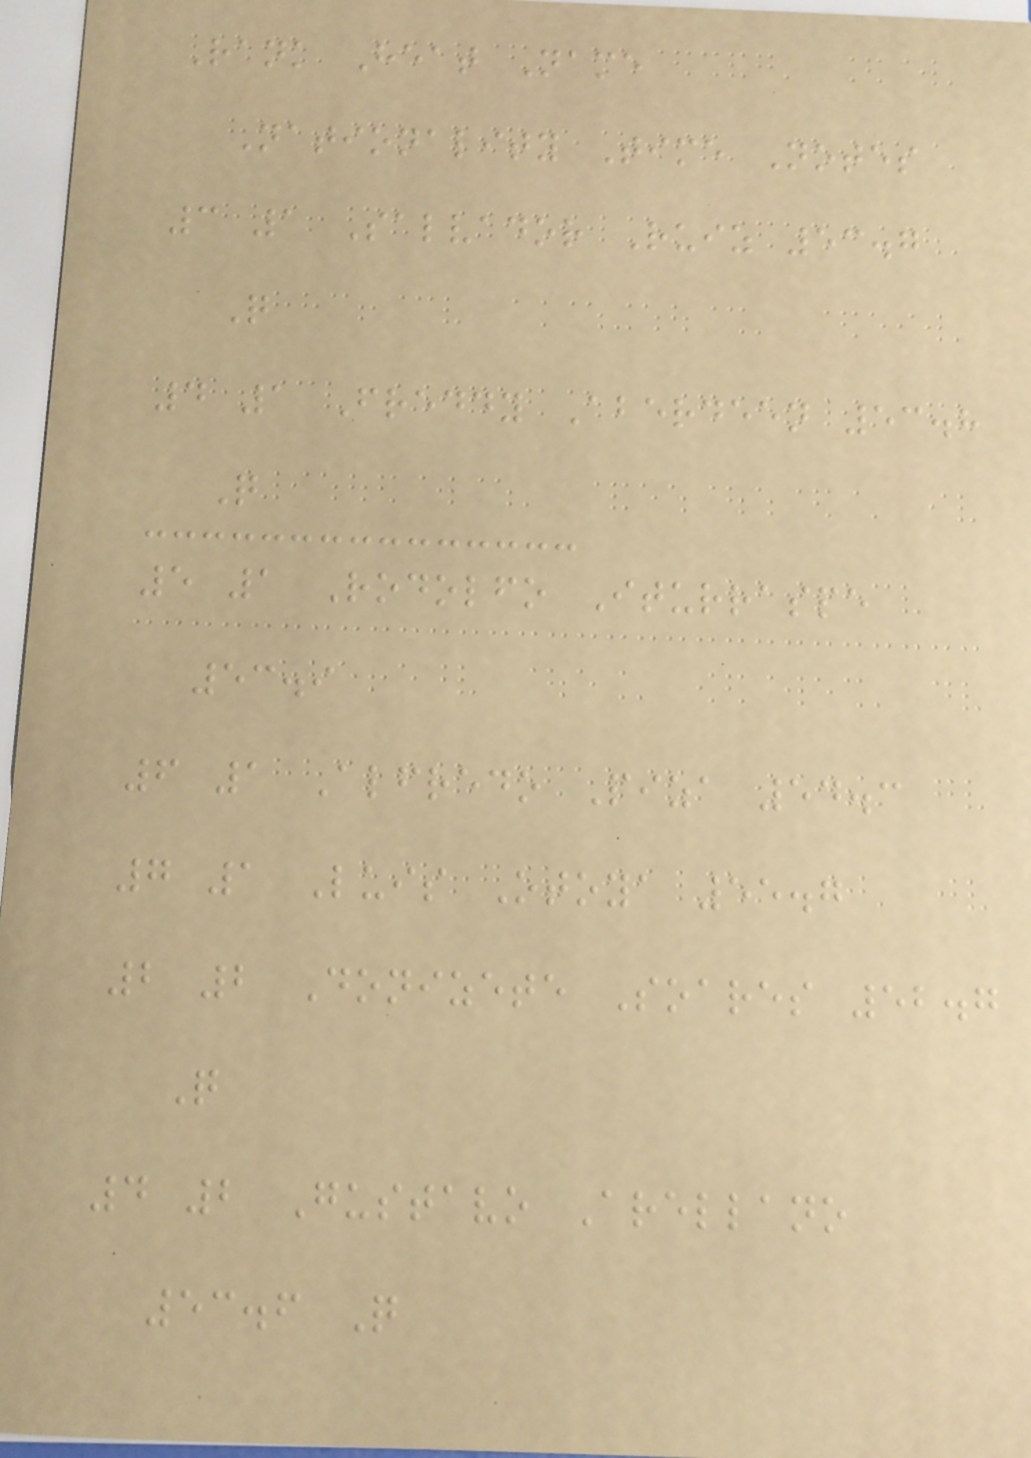Rank Heat Name
Nationality Time Notes
3 1 Salvador Ruiz 53.7
Q
4 1 Freddy Aberdeen 53.8
Q
5 1 Rodolfo Iturraspe
53.9
6 1 Alfredo Piza 54.3
7 1 Luis Otoya 55.7
2 2 Donizete Soares 52.7
Q
4 2 Gustavo Arellano
53.6 Q
